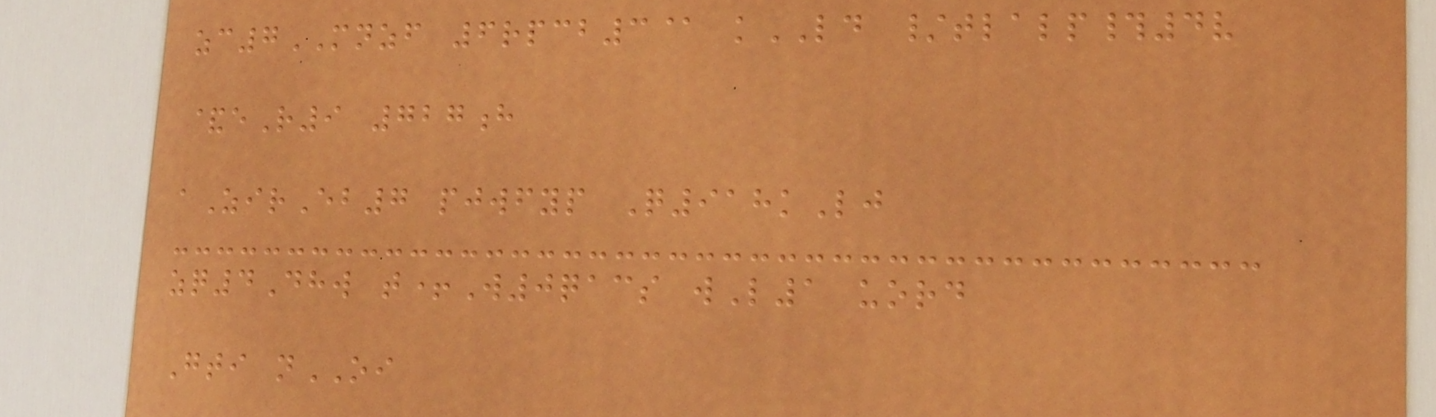zc7MNZF 6rpcb3@ kLD /tlalp#4v
&eR9 727h
aZirEb7 pjwfyp Q918kLj
zq4Dhw t+W0qacs wL1 uord
Gti nOI
